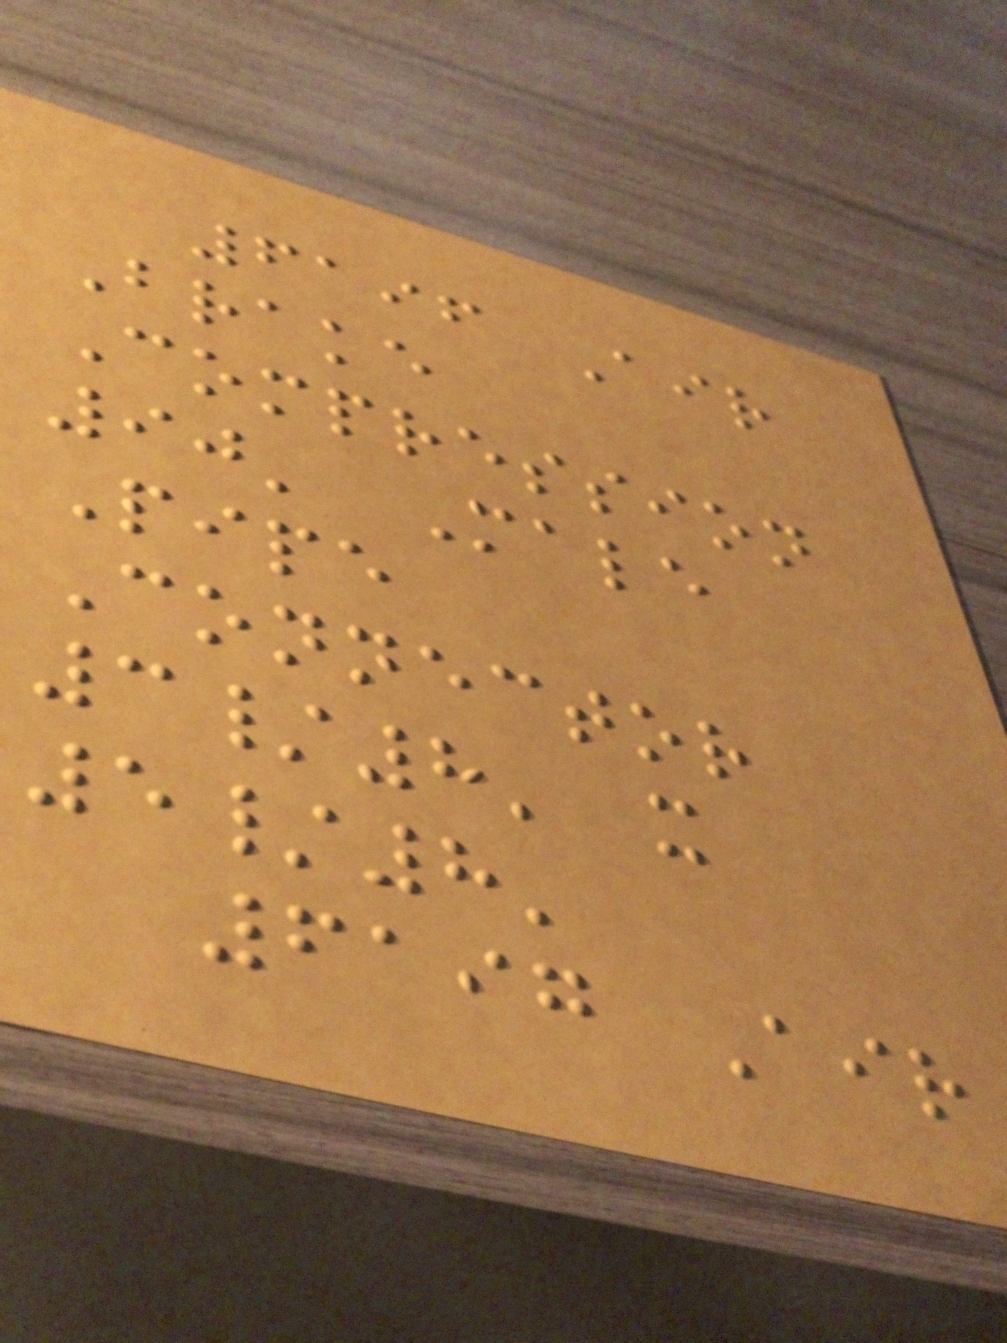6196 Air
Brake
Compression
90' Male
Pipe
Connector
3/8' x
5/8'
6197 Air
